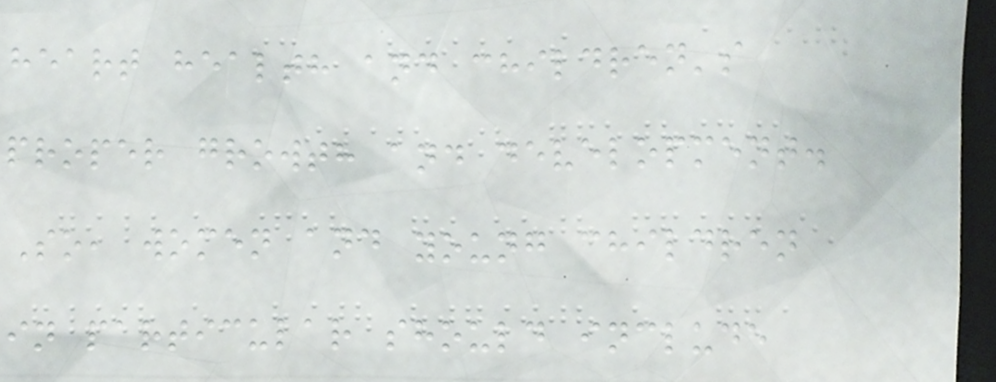heart health and children's
proper growth and development.
So, women and young children
in particular should include
